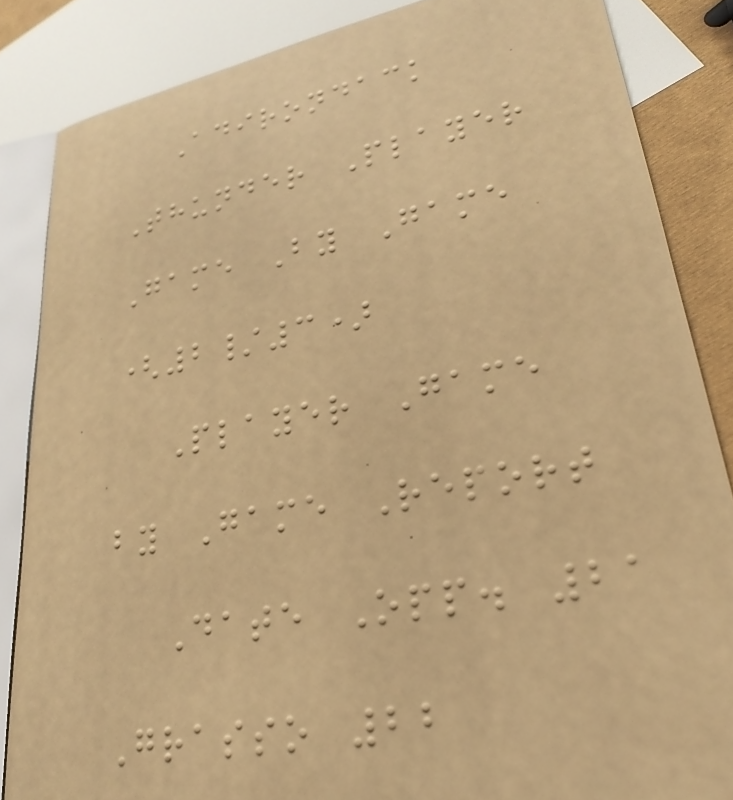Adirondack
Thunder Player
Game By Game
(2/3)
Player Game
by Game Report
Date Opp. 21
Grasso 22
